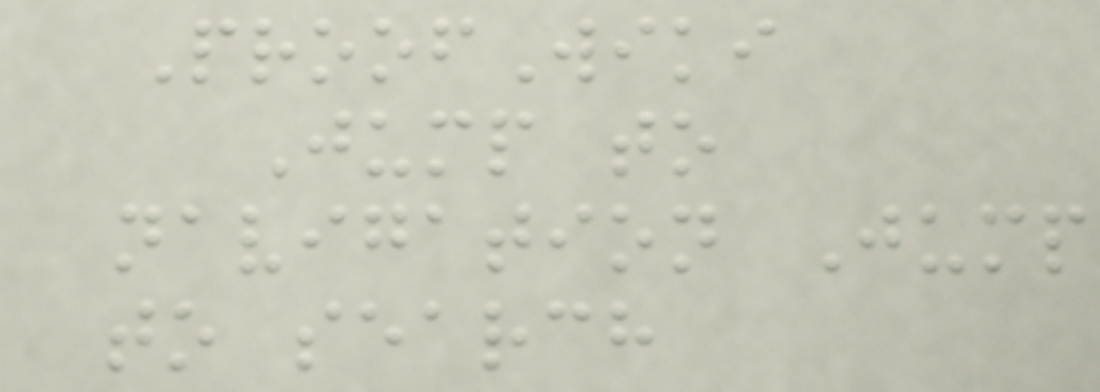ProofWiki
Jump to
navigation Jump
to search
